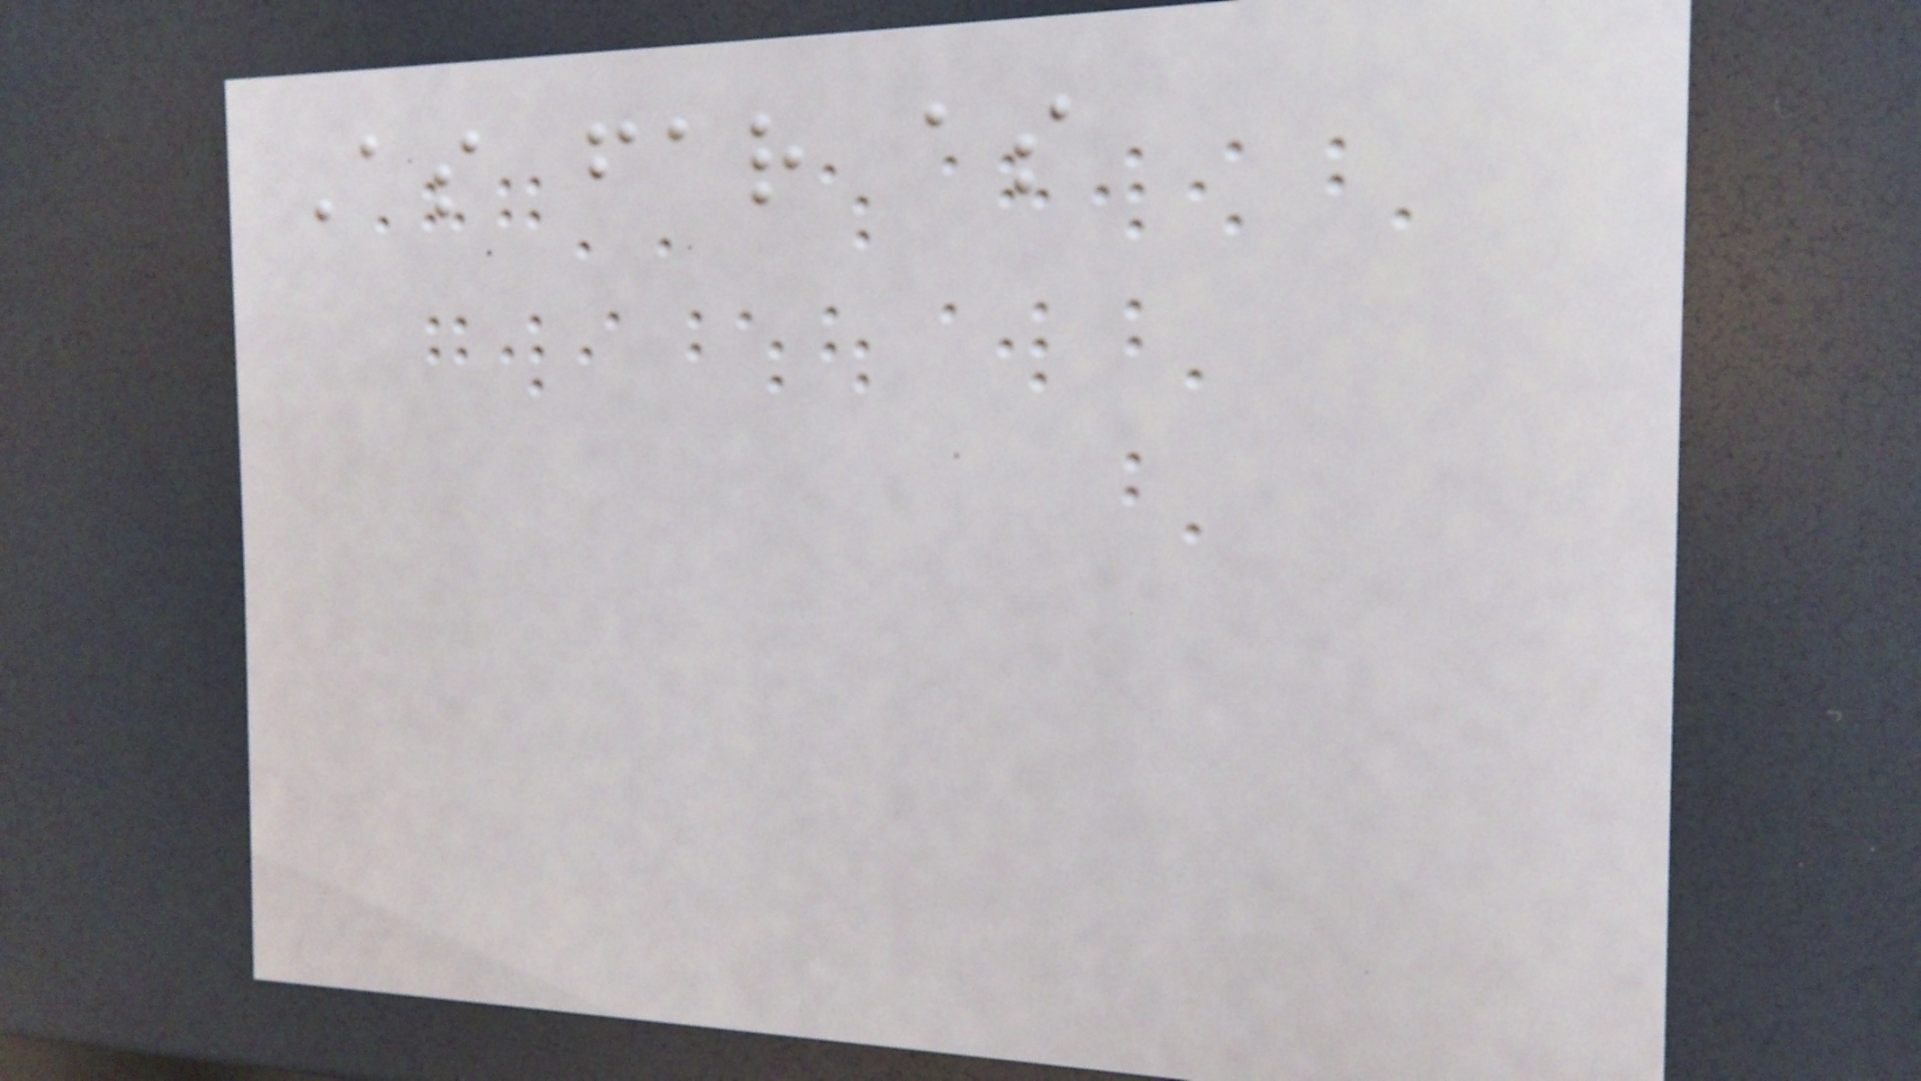As far as
